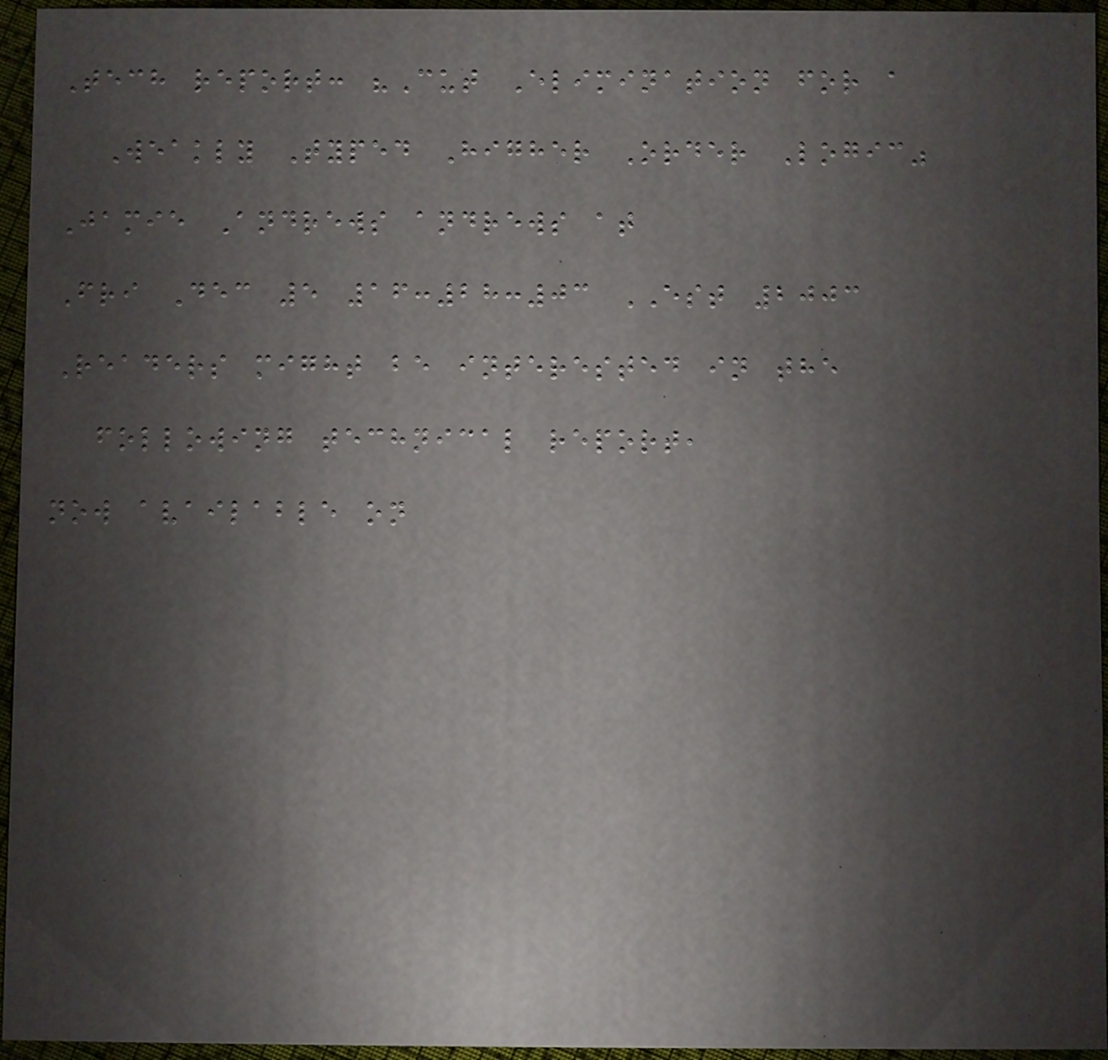Tech report: "Cut Elimination for a
Weakly Typed Higher Order Logic"
Jamie Andrews andrews at
Fri Dec 5 16:28:03 EST 2003
Readers might be interested in the
following technical report,
now available on
